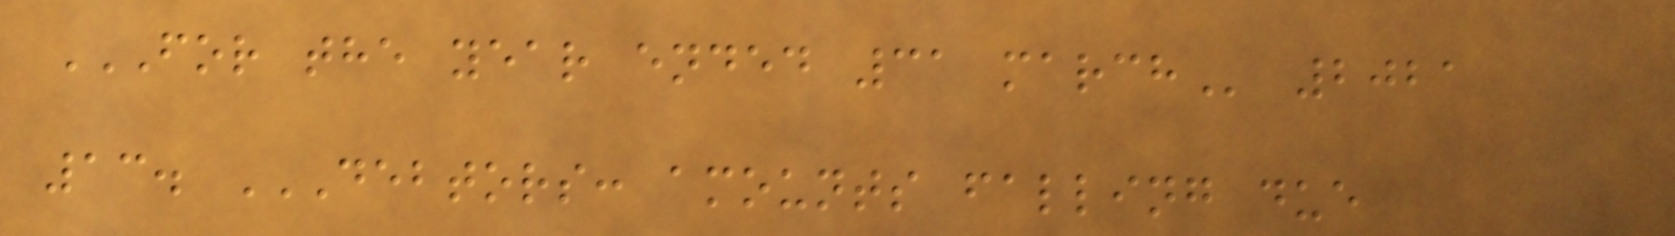FOR THE YEAR ENDED 31 MARCH 2021
13. DEBTORS: AMOUNTS FALLING DUE
